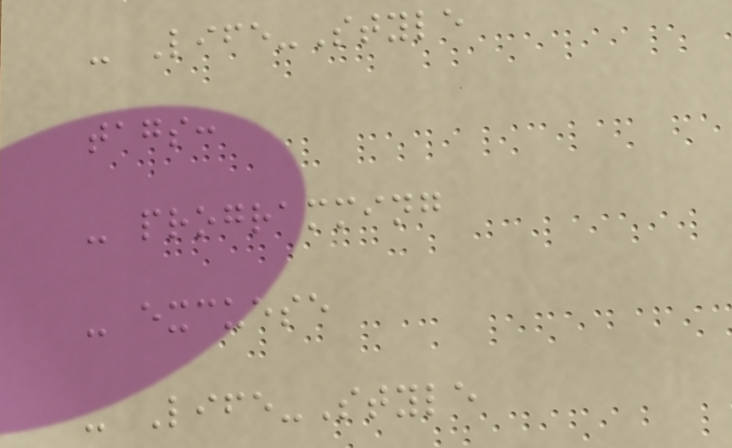- Life-Style
tags:
- programming
- excuese
- Life-Style
